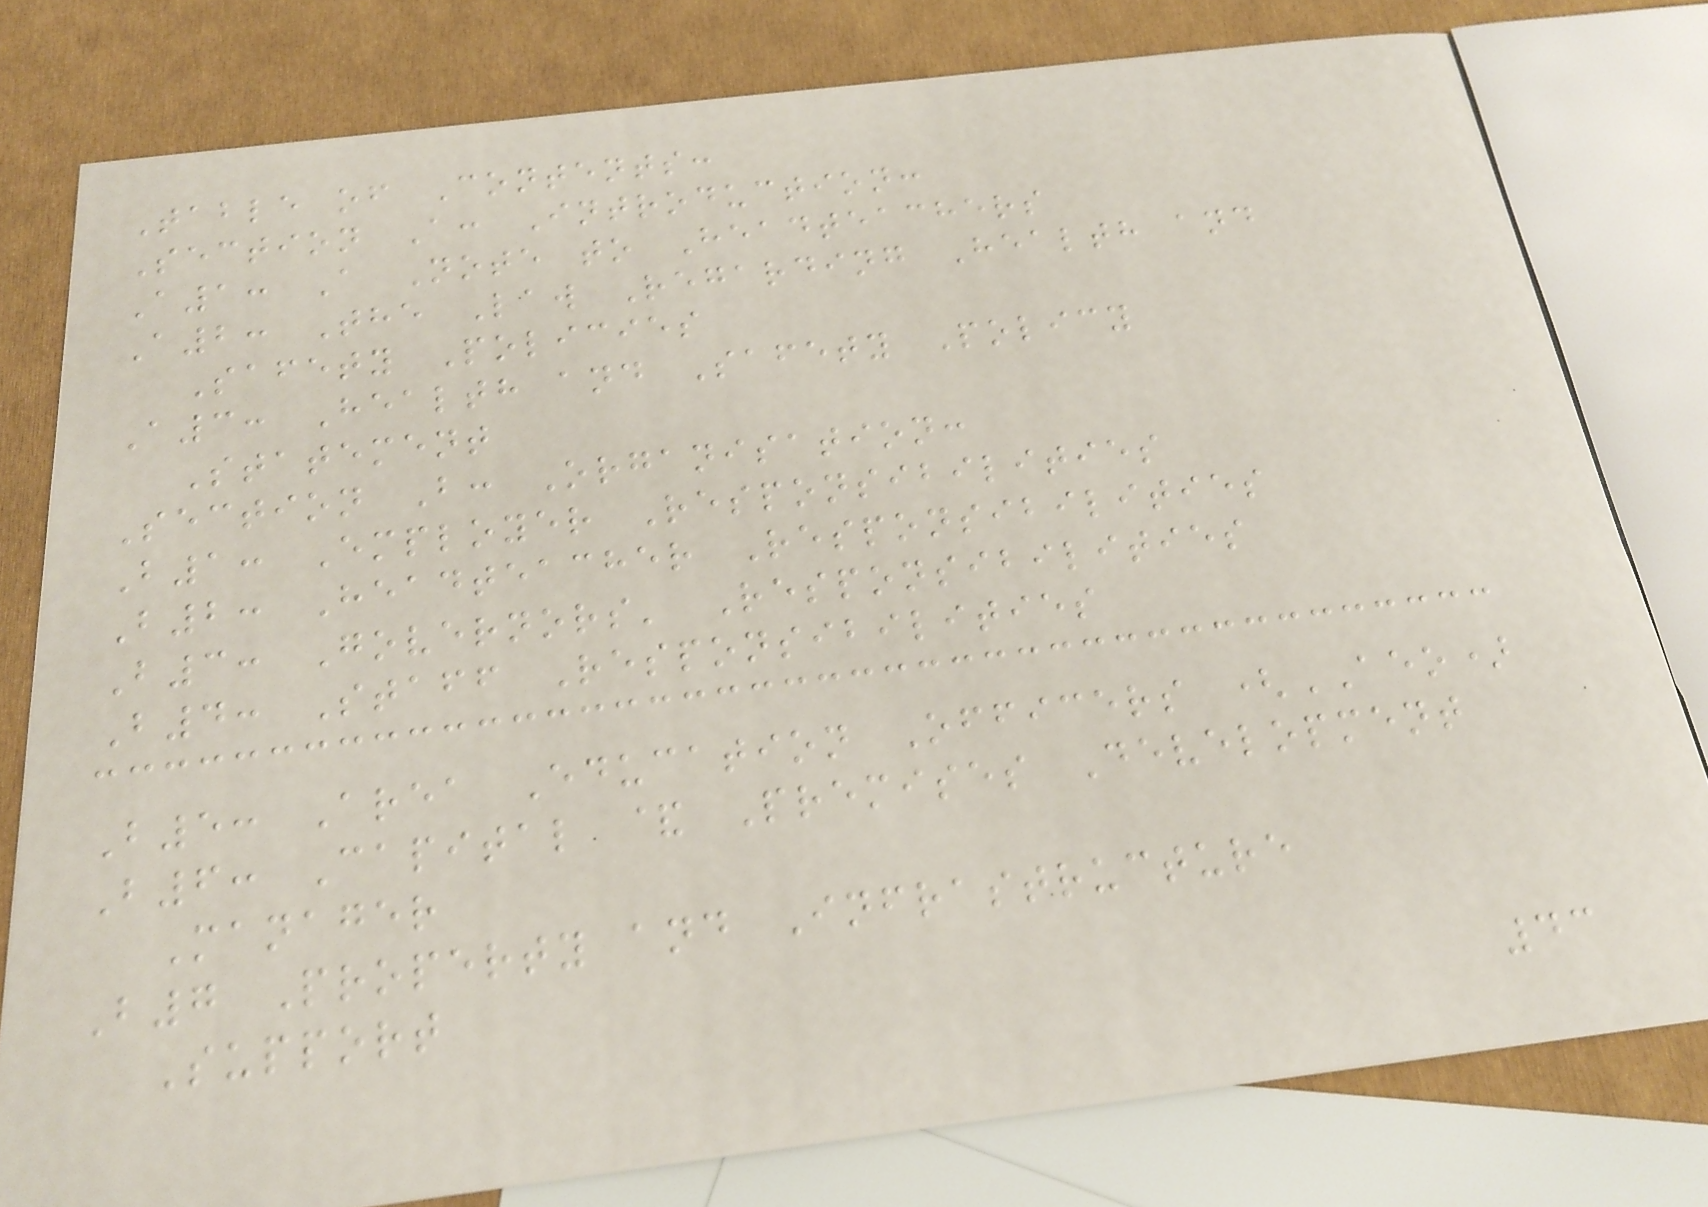Table of Contents:
Section A: Introduction:
A1: A Note to Headteachers
A2: The Law Regarding Health and
Safety Policies
A3: Health and Safety Policy
Statement
Section B: Organisation:
B1: Employer Responsibilities
B2: Headteacher Responsibilities
B3: Governors' Responsibilities
B4: Staff Responsibilities
B5: Area Education Officers (AEO)
B6: Capital & Premises Development
Manager
B7 Property and Infrastructure
Support
43
